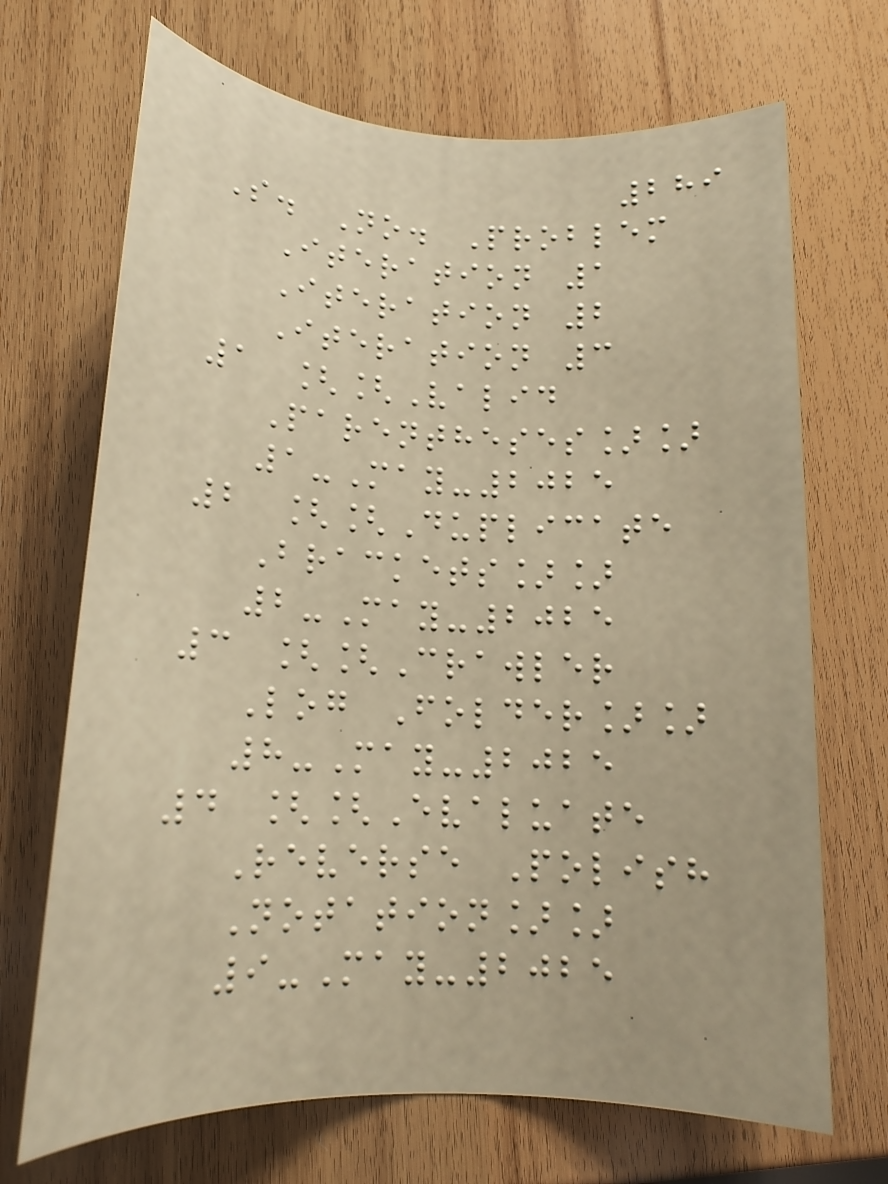289
S. No. Problem
Iteration 1
Iteration 2
Iteration 3
1 [[Valid
Parentheses]]
1-May-2025
2 [[Duplicate
Brackets]]
2-May-2025
3 [[Crawler
Log Folder]]
8-May-2025
4 [[Evaluate
Reverse Polish
Notation]]
9-May-2025
